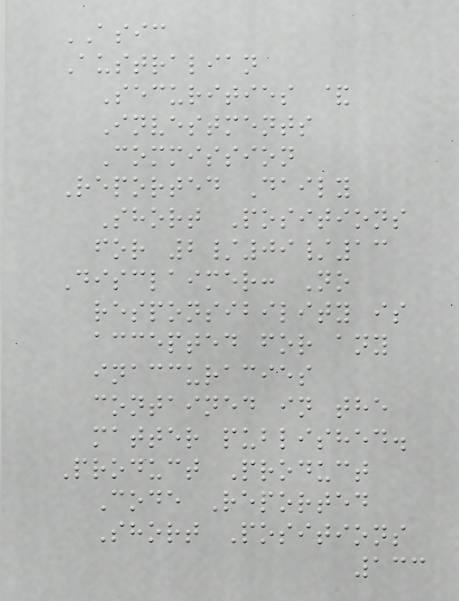ASIC
Australian
Securities &
Investments
Commission
Reported Daily
Short Positions
for 2/09/13
Disclaimer: No
responsibility is
accepted for any
inaccuracies
contained in the
matter published.
Product Product
Code Reported
Short Positions
133
